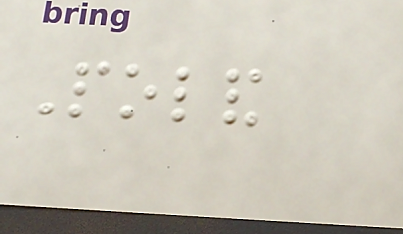Poland
